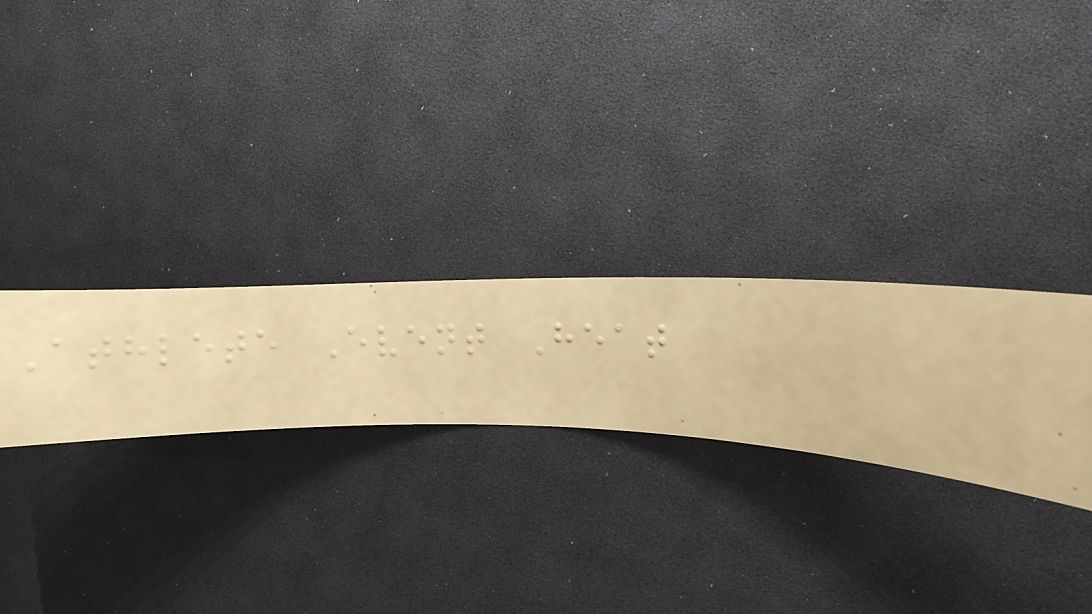Athlete Event Heat
